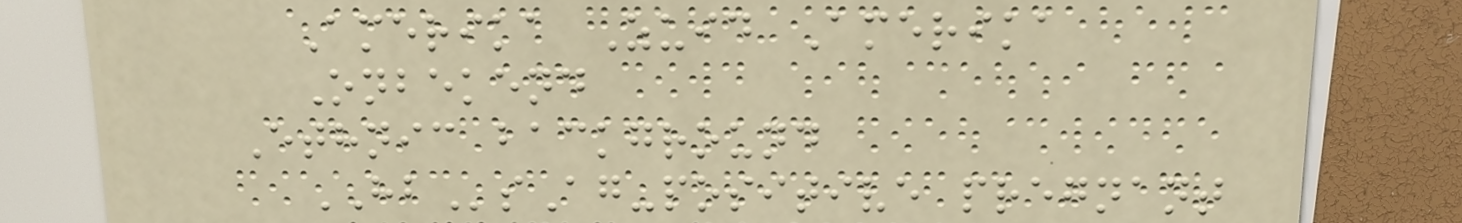Amerika Zuid Amerika
Onbekend
Ethnic background
HBsAg-positive pregnant
